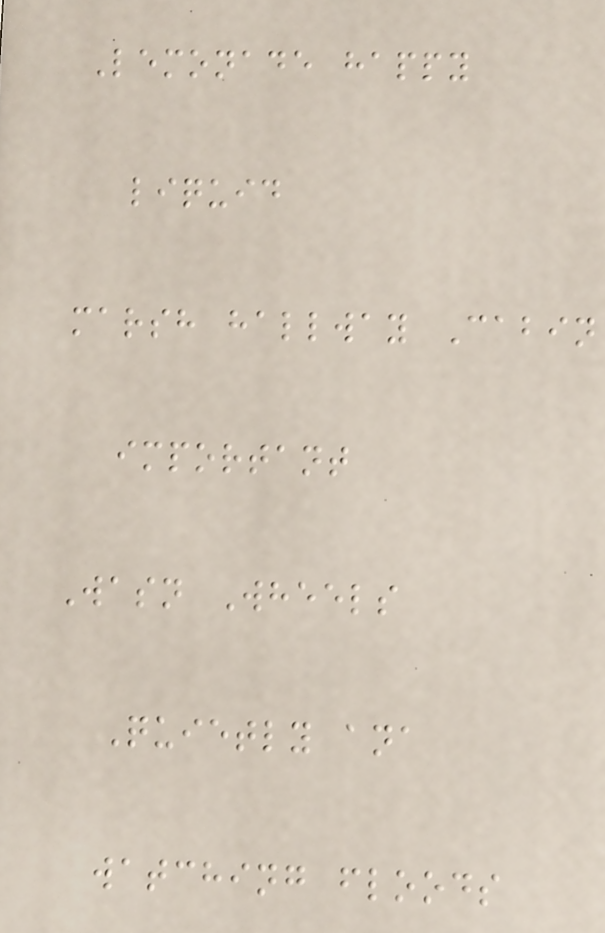Lemonade happy
liquid
marsh hallway Cabin
important
Wasn Wheels
Quietly ana
watching floods
